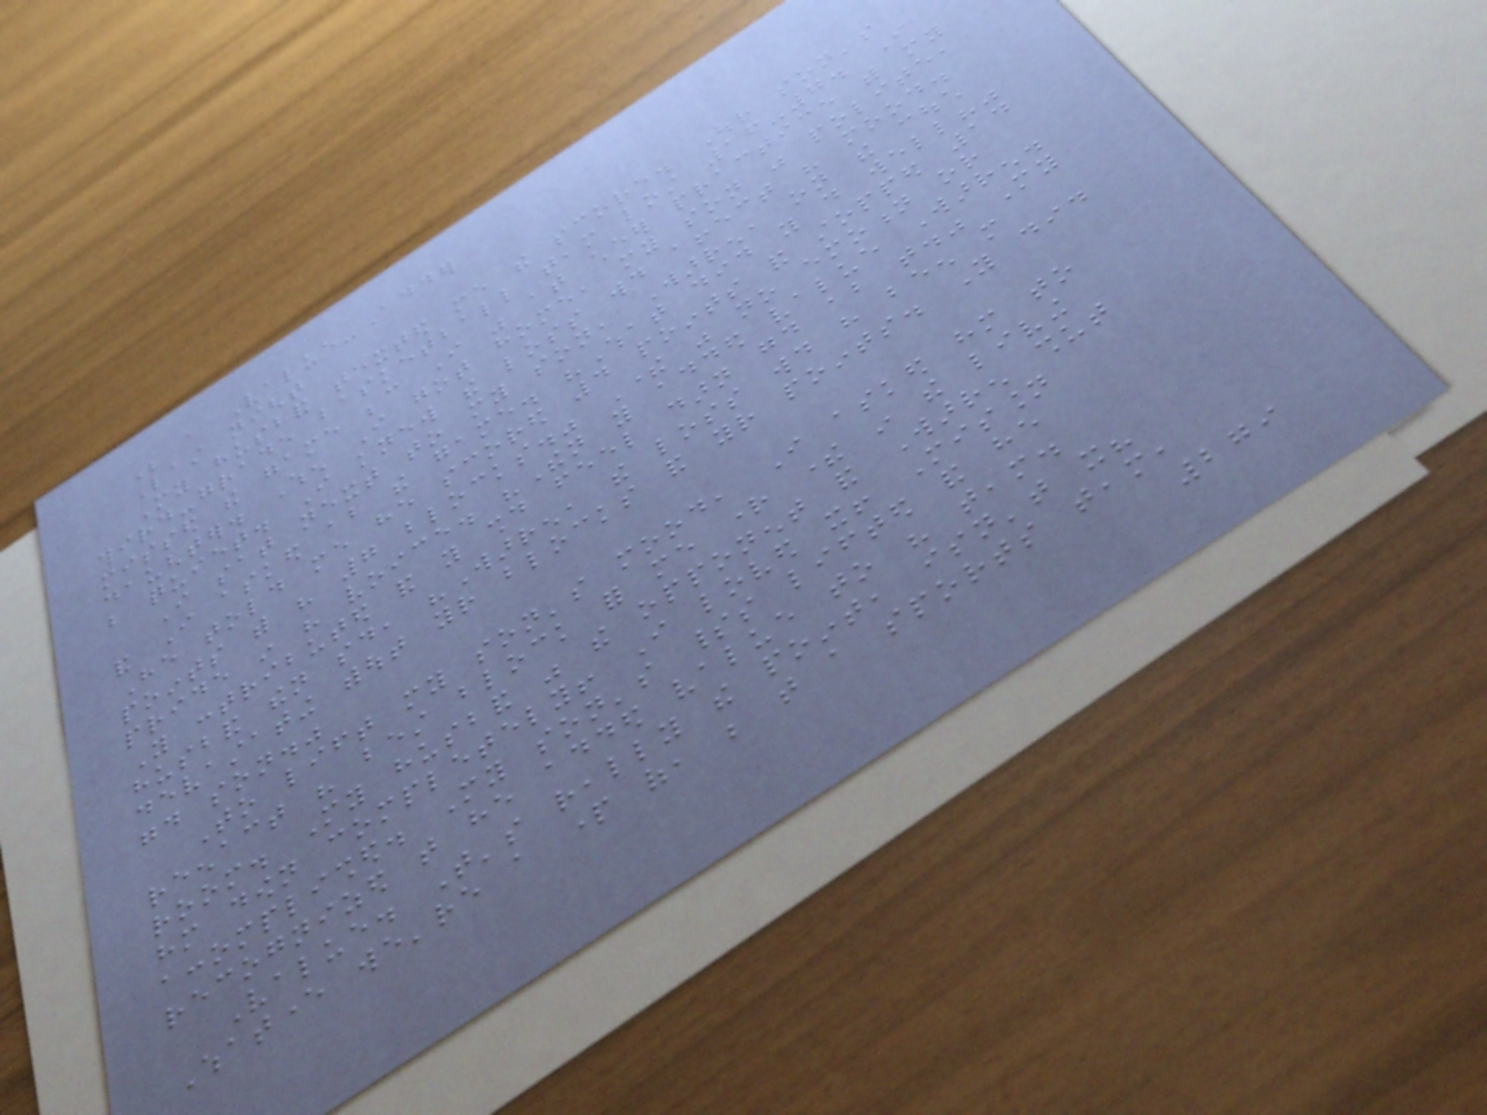Be a Value-Adder
Last night
My husband texted me the score. Our son's
third-grade basketball team lost 16-7. I
missed the game because I was at cheer practice with my
daughter. When I got home, my son was polite,
but quiet. I knew the loss would affect his mood.
I sat next to my son, Warren, on the couch
and I asked about the game. "What did you do well?"
He told me he scored 4 points and stopped 14
points with his 7 blocks." There was no emotion or
pride in his voice. "Then you added value Warren.
You contributed and you should feel darn good about that." My
husband then said, "Warren, the loss would have been more
devastating without your blocks and your points. You did
good son."
To lift my son's mood, I asked him to
reenact his best block for me right there in the living
room. My husband was the opponent and Warren shut
him down completely! I loved it! Mission
accomplished. My son's spirits lifted and he
recognized that he added value to his team.
Value. That's really the point, isn't it?
Whatever we're a part of, be that a sports team,
279
